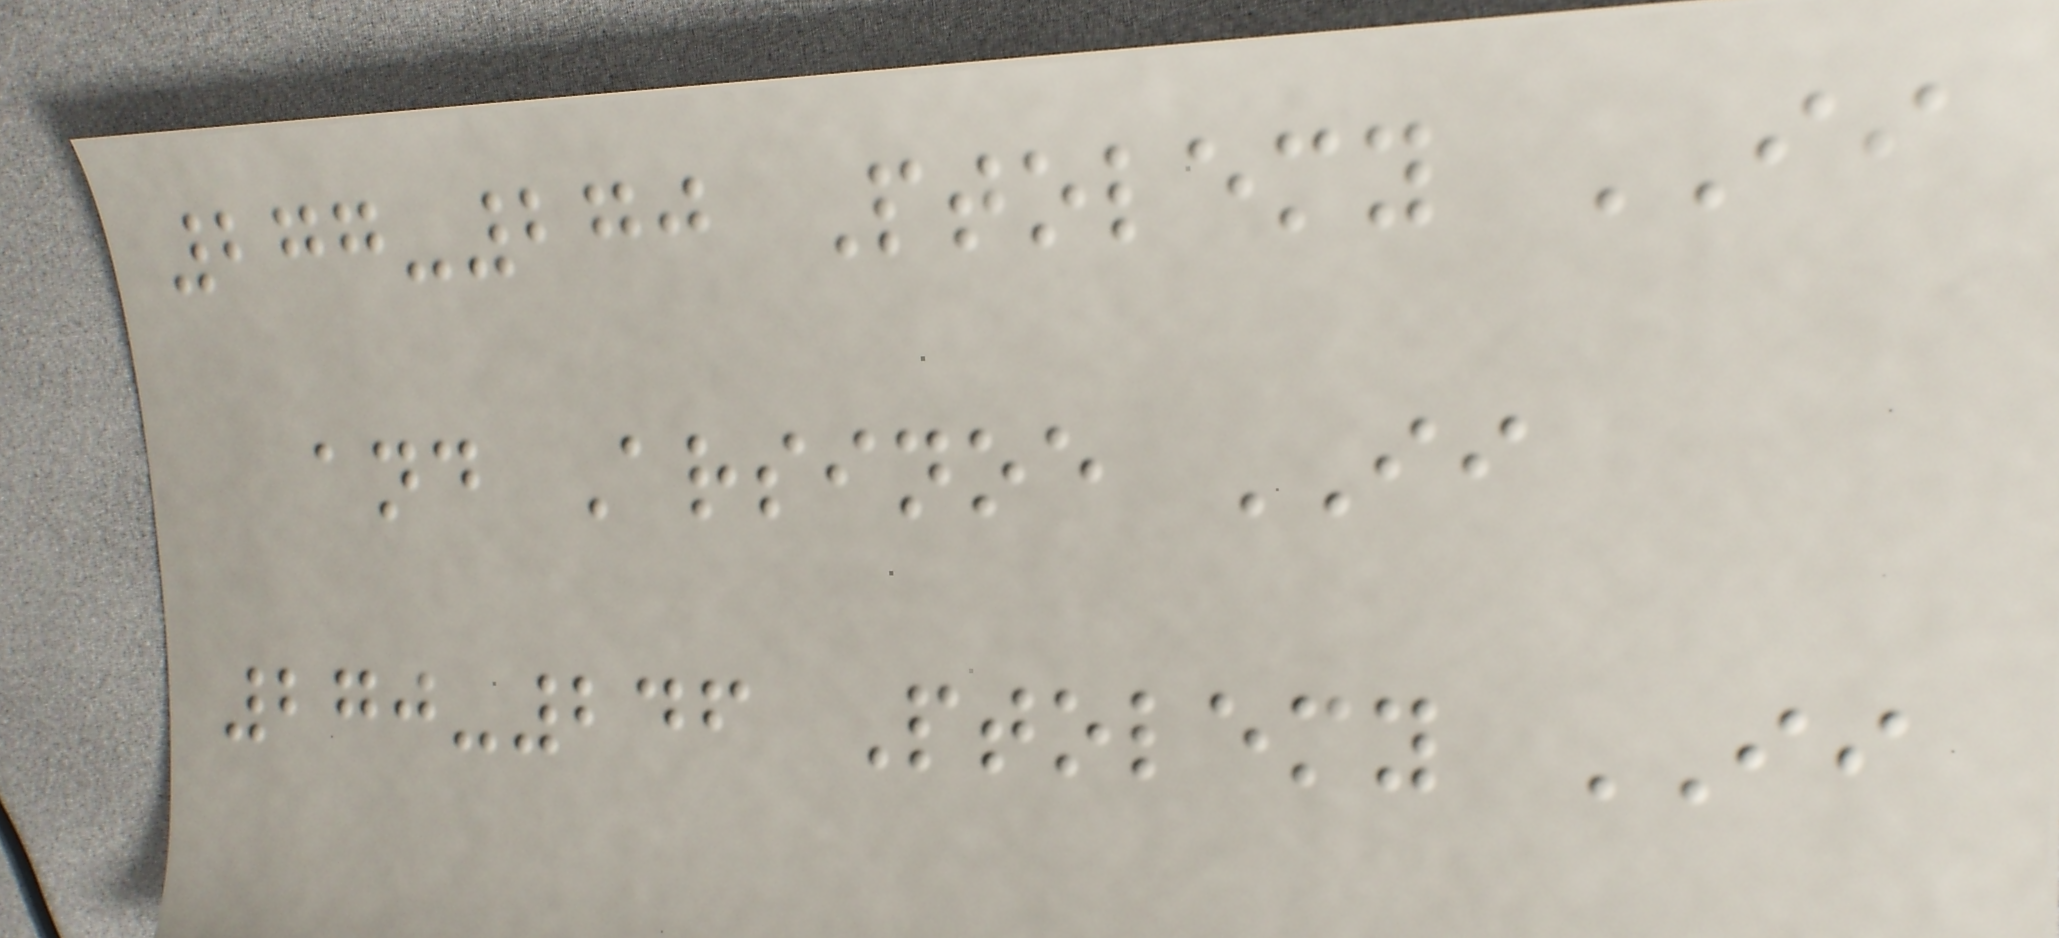277-270 Ptolemy II
and Arsinoe II
270-246 Ptolemy II
